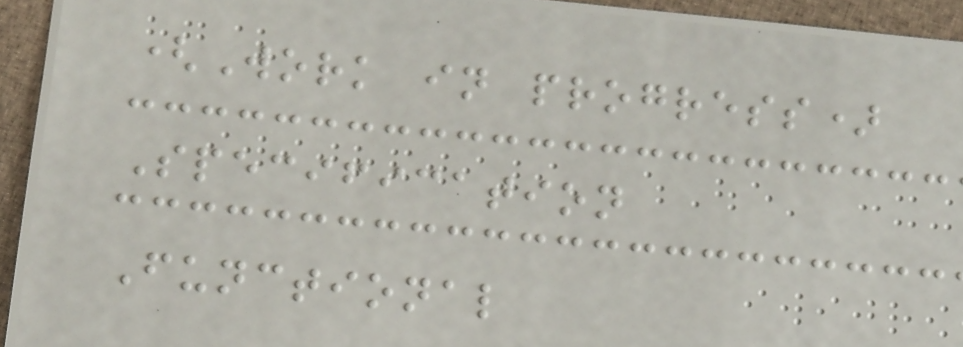(Work in progress)
Specification
Functional
